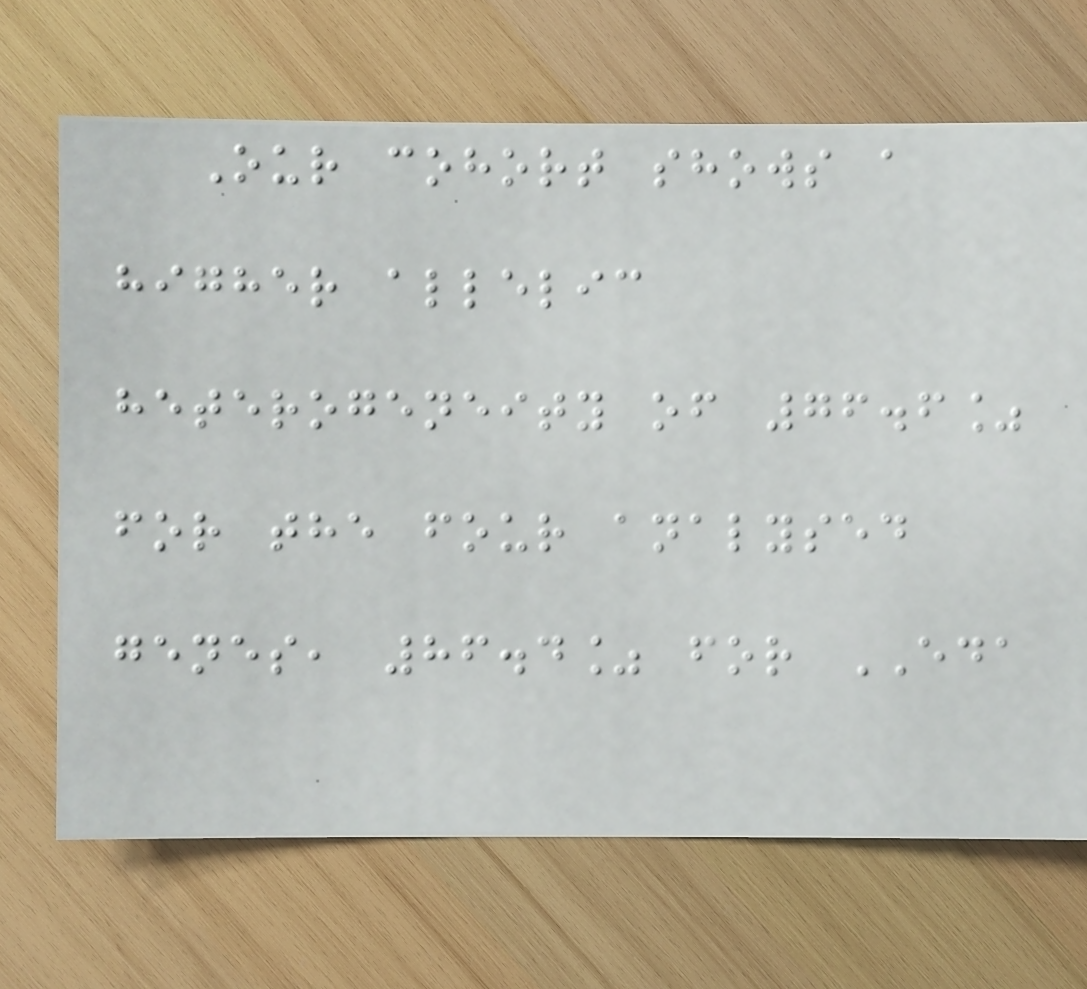Our cohort shows a
higher allelic
heterogeneity of 76.6%
for the four analysed
genes, 86.4% for EDA
